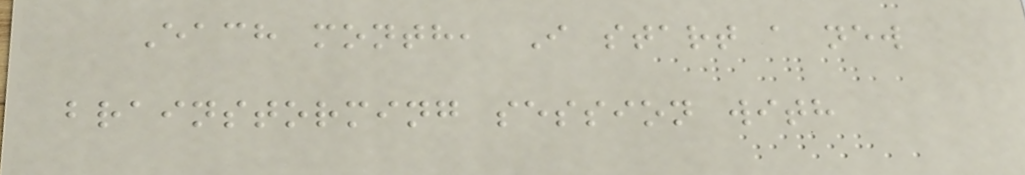Each month, I start a new
brainstorming session with
